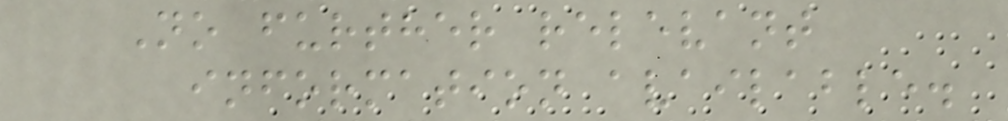No further relevant
information available.
